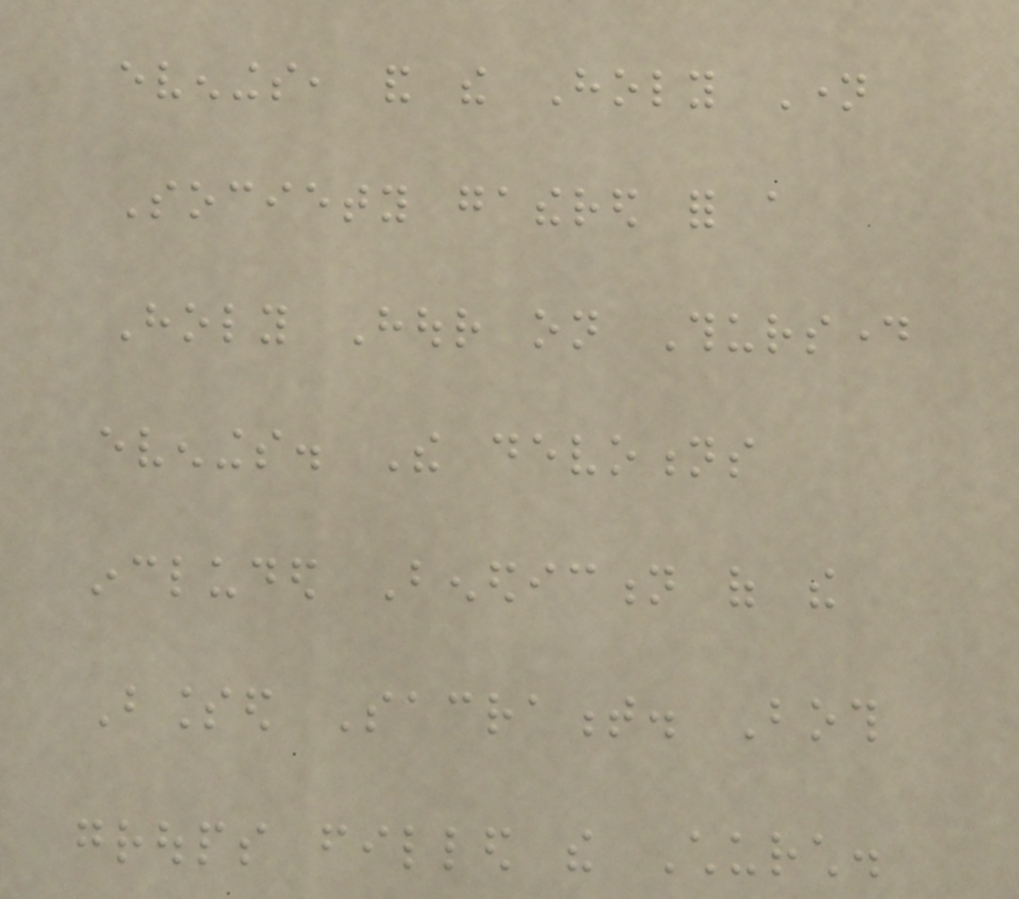evenings, and the Holy Name
Society gathered for a
Holy Hour on Thursday
evenings. The devotions
included Benediction of the
Blessed Sacrament. Both
groups filled the Church.
